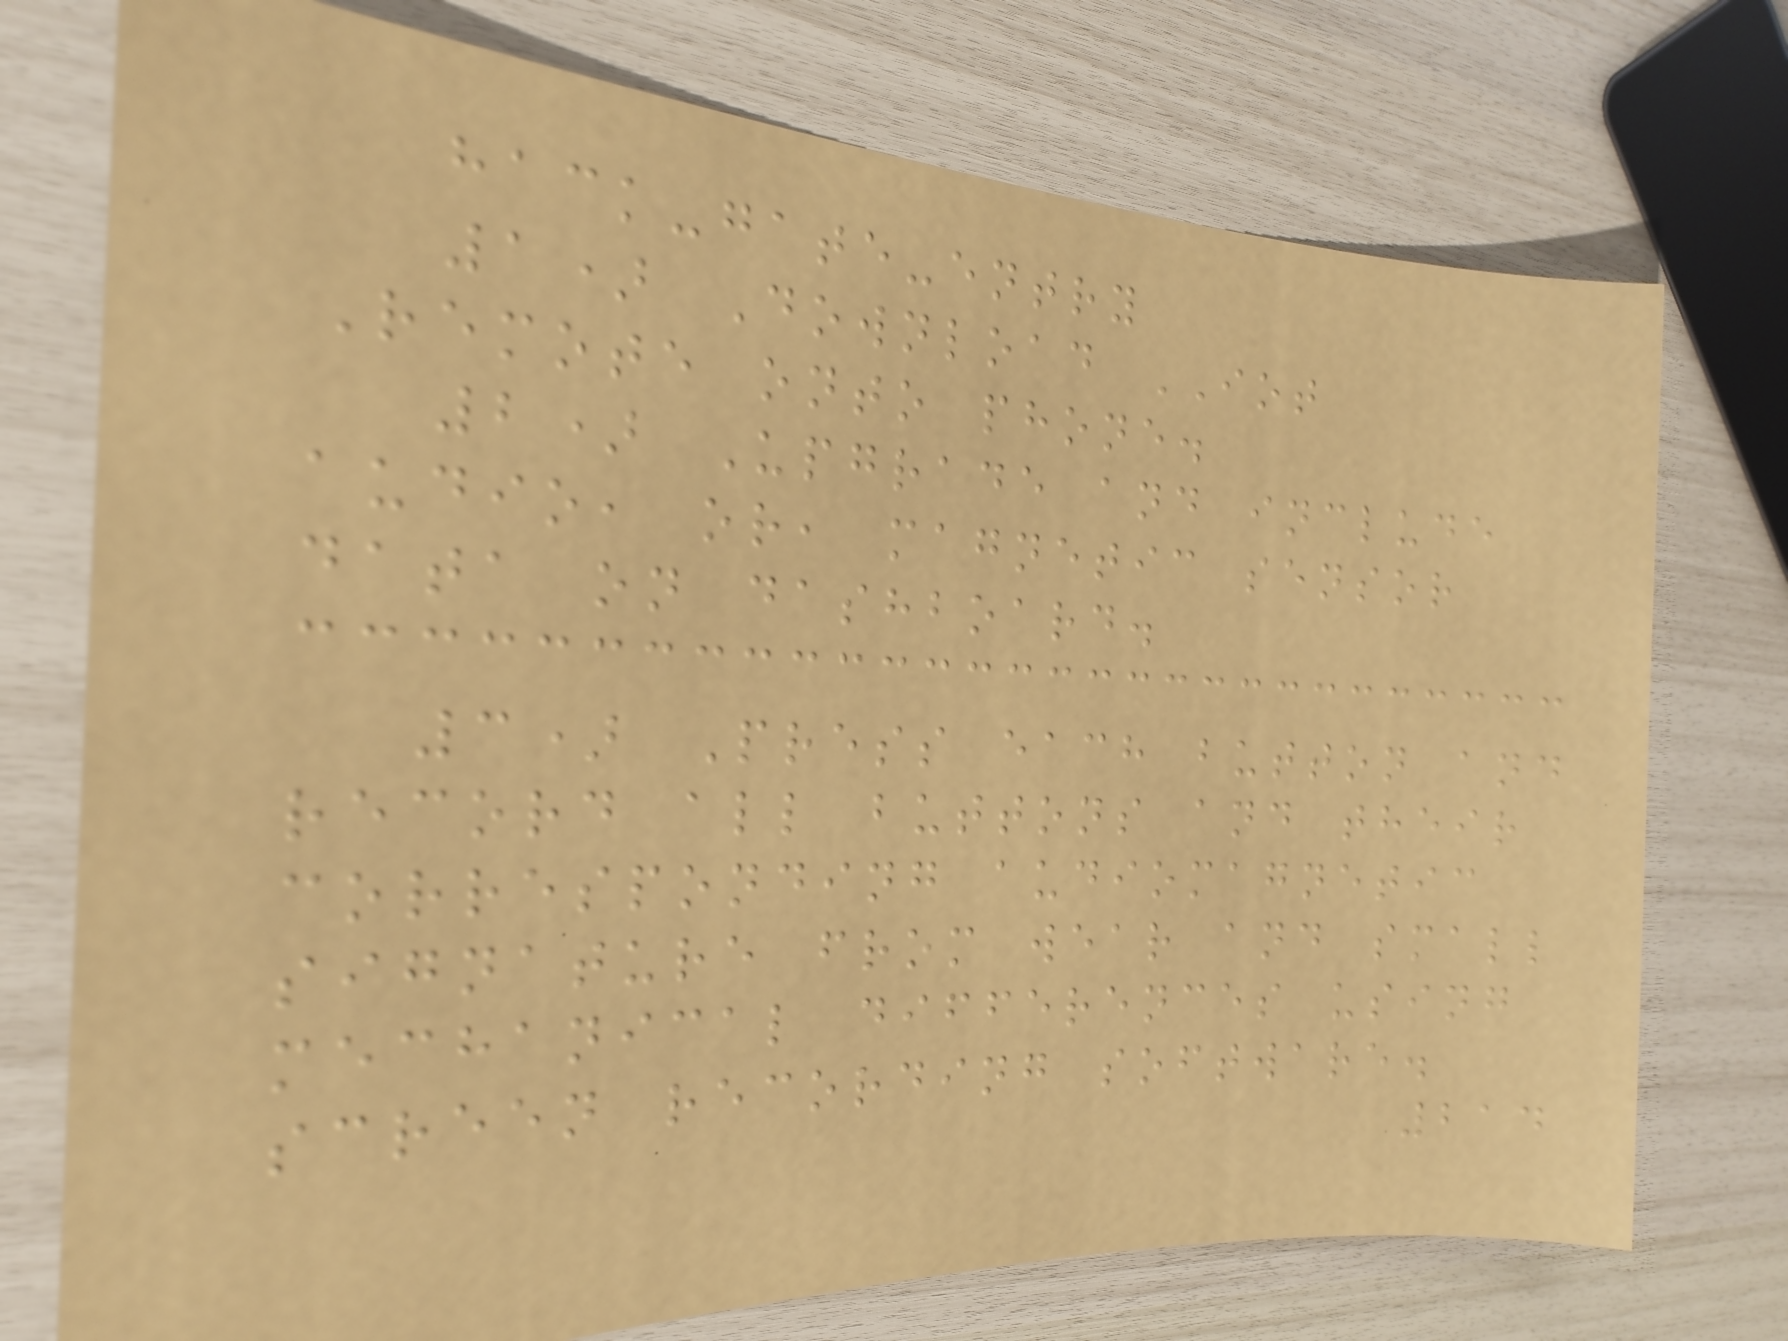hack-gate-entry
1) Download IOT
Remote onto phone.
2) Upgrade and include
audio, or, magnetic sensor
data on dashboard.
3) Press each button and
record all buttons and their
corresponding audiomagnetic
signature from wear and small
mechanical differences using
screen recording software.
214
